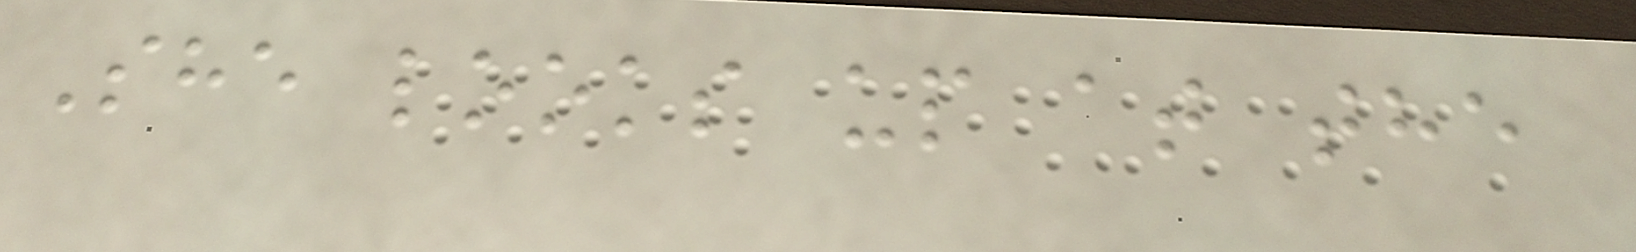She looks up at the
